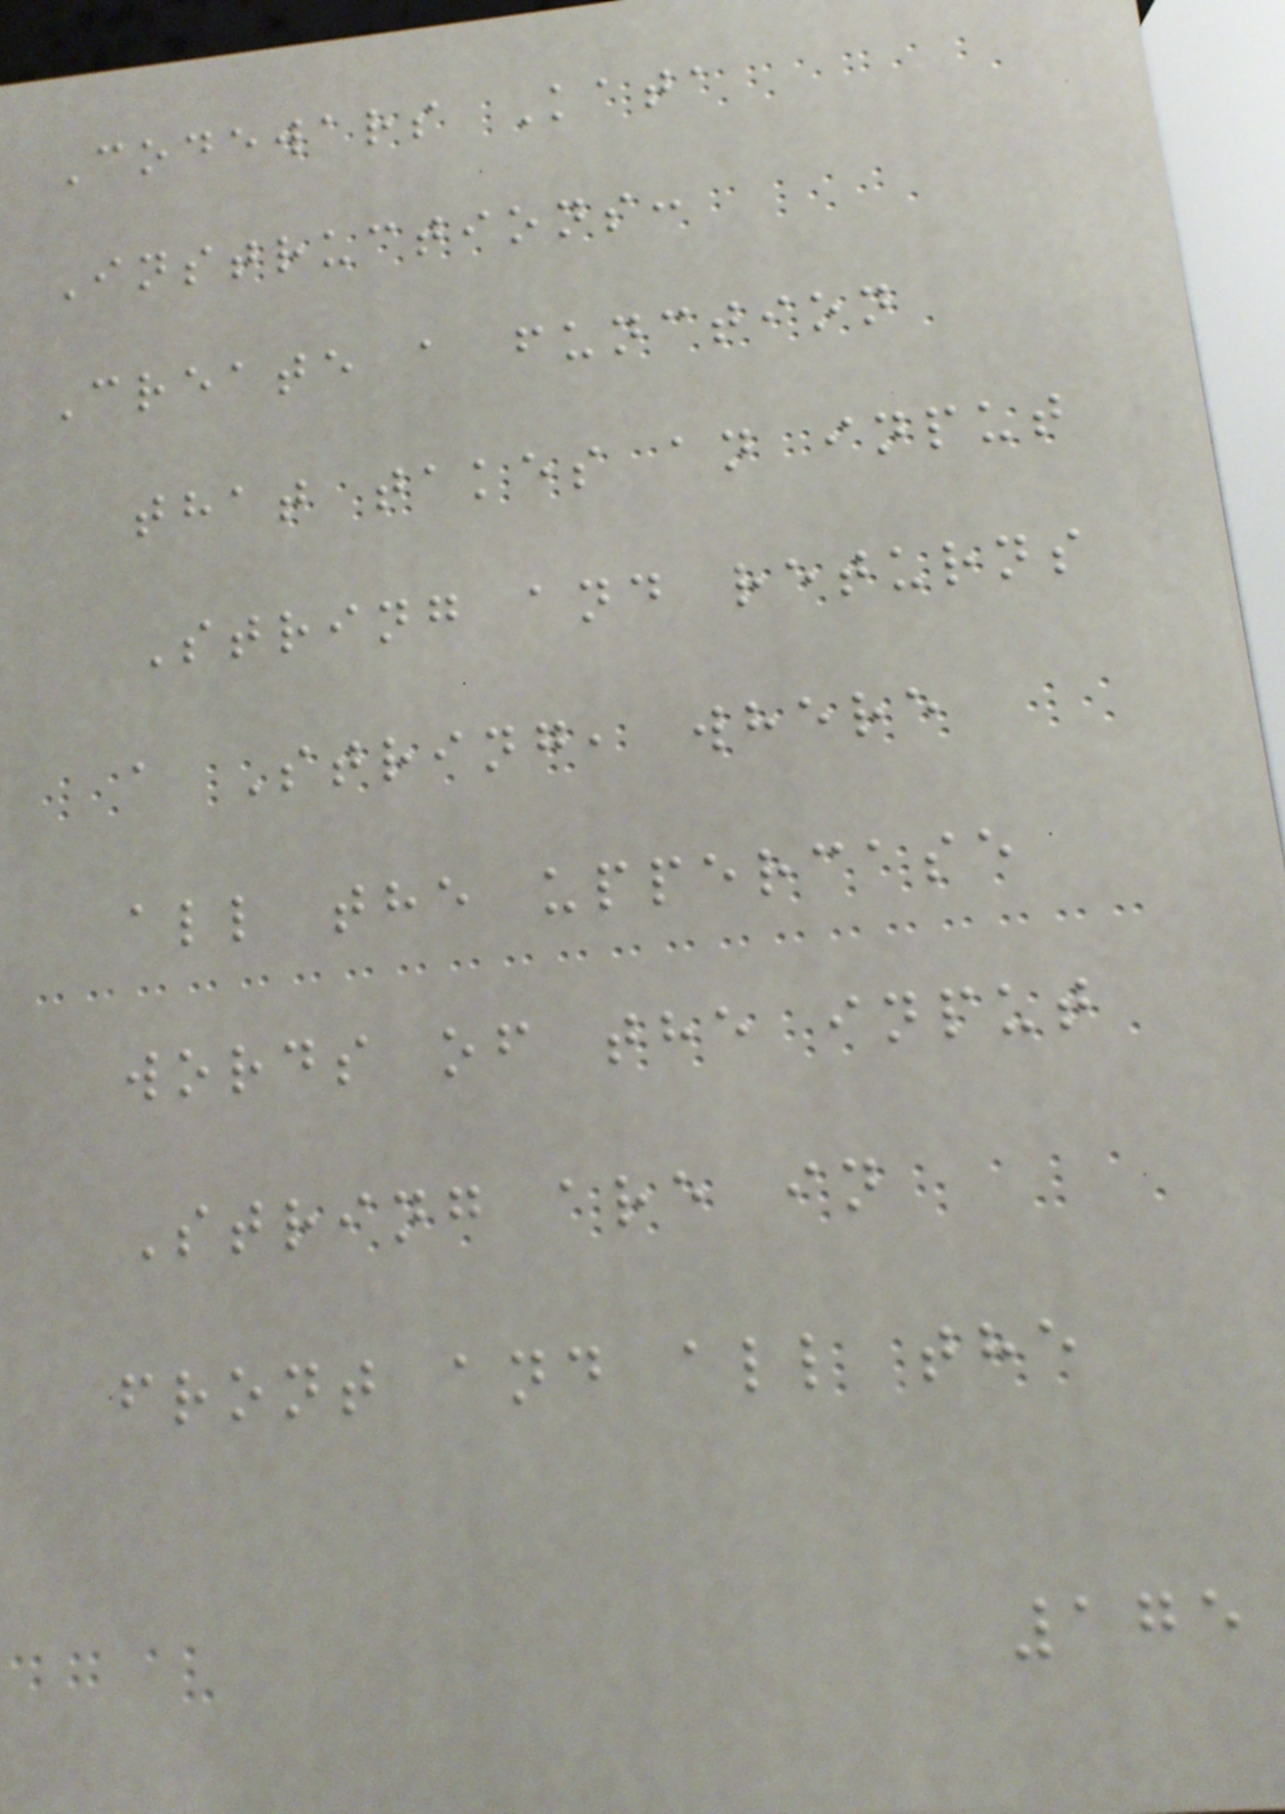Codewars Kata
Instructions:
Create a function
that takes an input
String and returns
a String, where
all the uppercase
words of the input
String are in
front and all the
175
